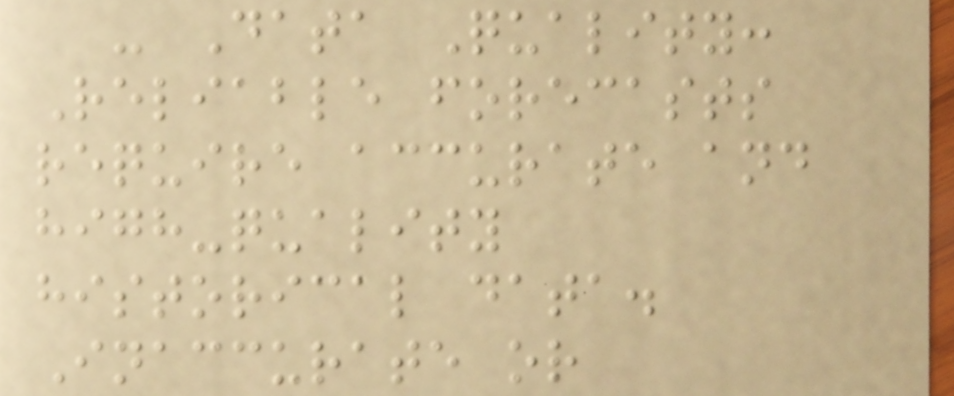- Data Quality:
Reliable forecasts
require accurate and
high-quality
historical data.
Inaccurate or
